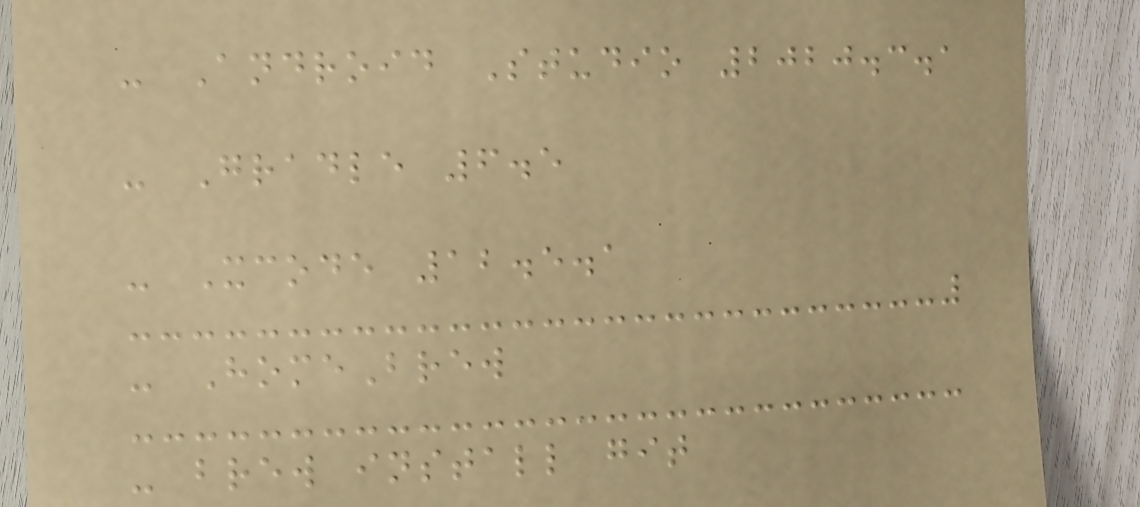- Android Studio 2020.3.1
- Gradle 6.5
- Xcode 12.5.1
- HomeBrew
- brew install git
